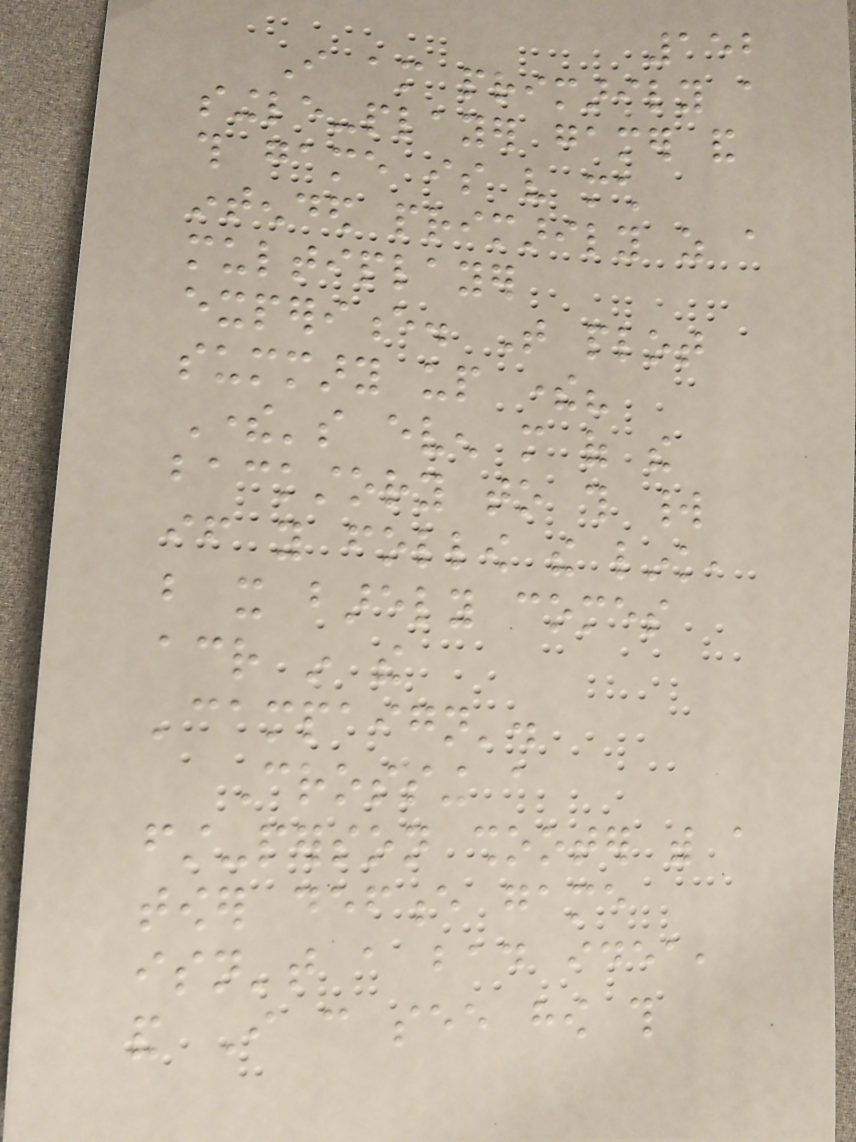152
I am primarily a
single-player gamer and
this game is very much
intended primarily as a
multiplayer
experience. That plot
summary up there?
There's even more of the
backstory to this world
if you follow the link,
but it barely comes
across in the
'campaign'.
Crossing a
first-person shooter with a
tower defence game
isn't a bad idea,
and I can see how this
